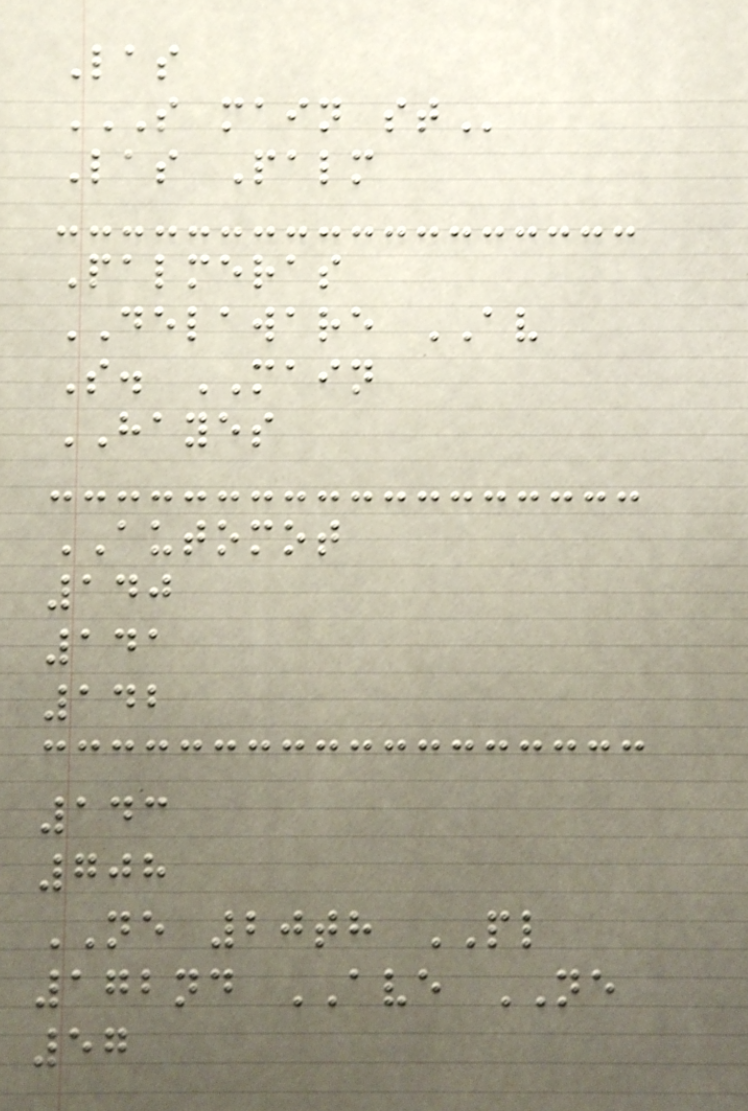Las
S MAIN ST
Las Palm
Palmeras
DELAWARE AV
S. MAIN
HAYES
AUTOMOT
140
141
142
143
708
NE 20th PL
172nd AVE NE
57
